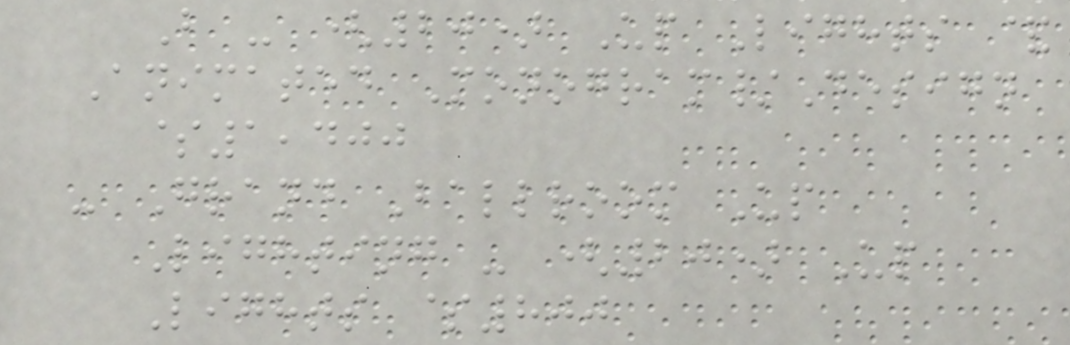B - (20) Up Lights &
Animated Monogram/Design
$1,400
- Grand Ballroom Up
Lighting - (20) Up
Lights $800
